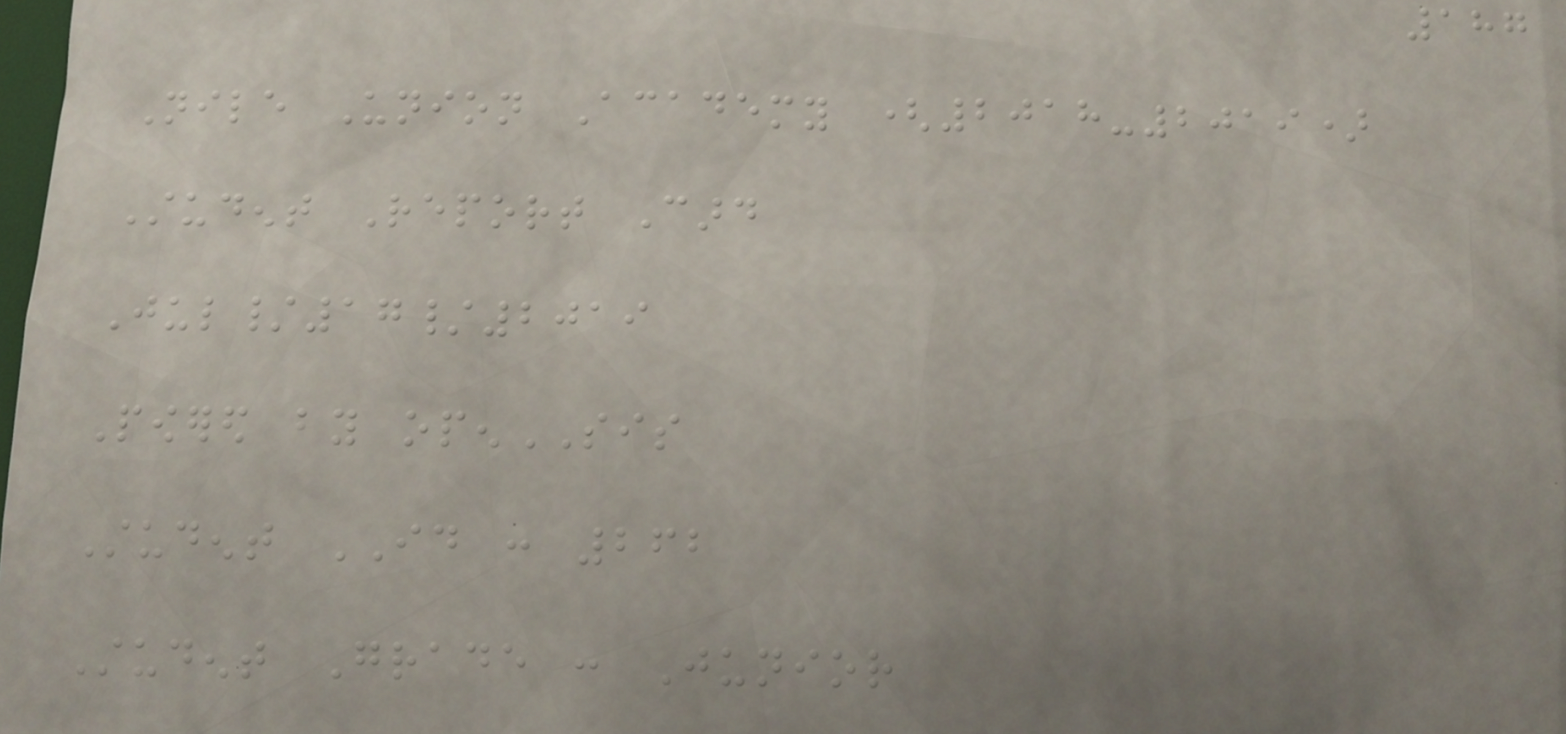187
Nile Union Academy (2018-2019)
Student Report Card
Jul/17/2019
Powered by openSIS
Student ID : 262
Student Grade : Junior
